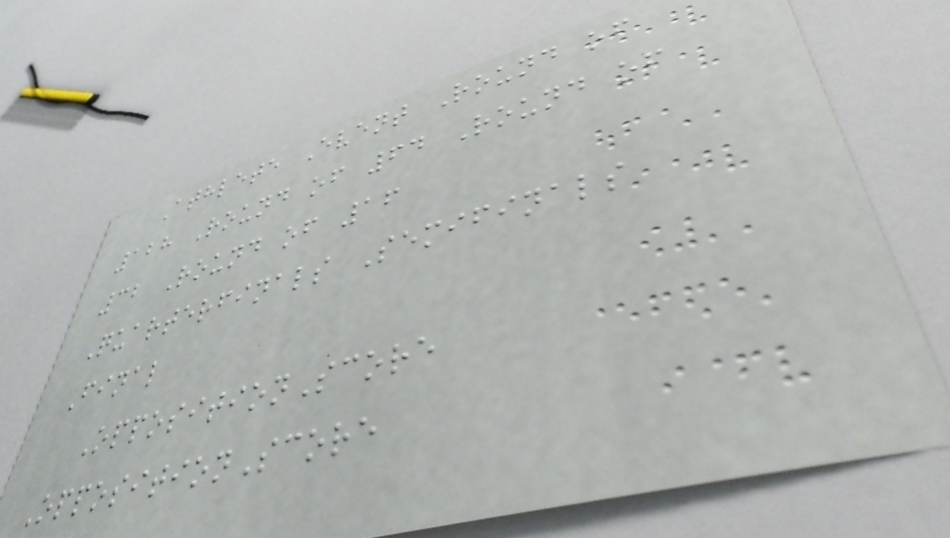Athlete Event Round of
128 Round of 64 Round of
32 Round of 16
Quarterfinals Semifinals
Final
OppositionScore
OppositionScore
